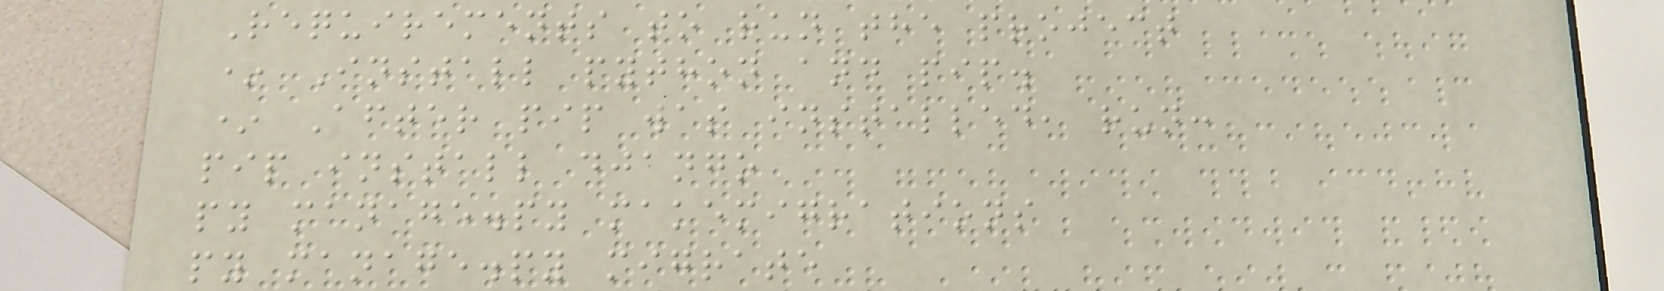Requirements to run the project
* Install python and pip.
* After pip was installed, run:
pip install django
py manage.py makemigrations
py manage.py migrate
